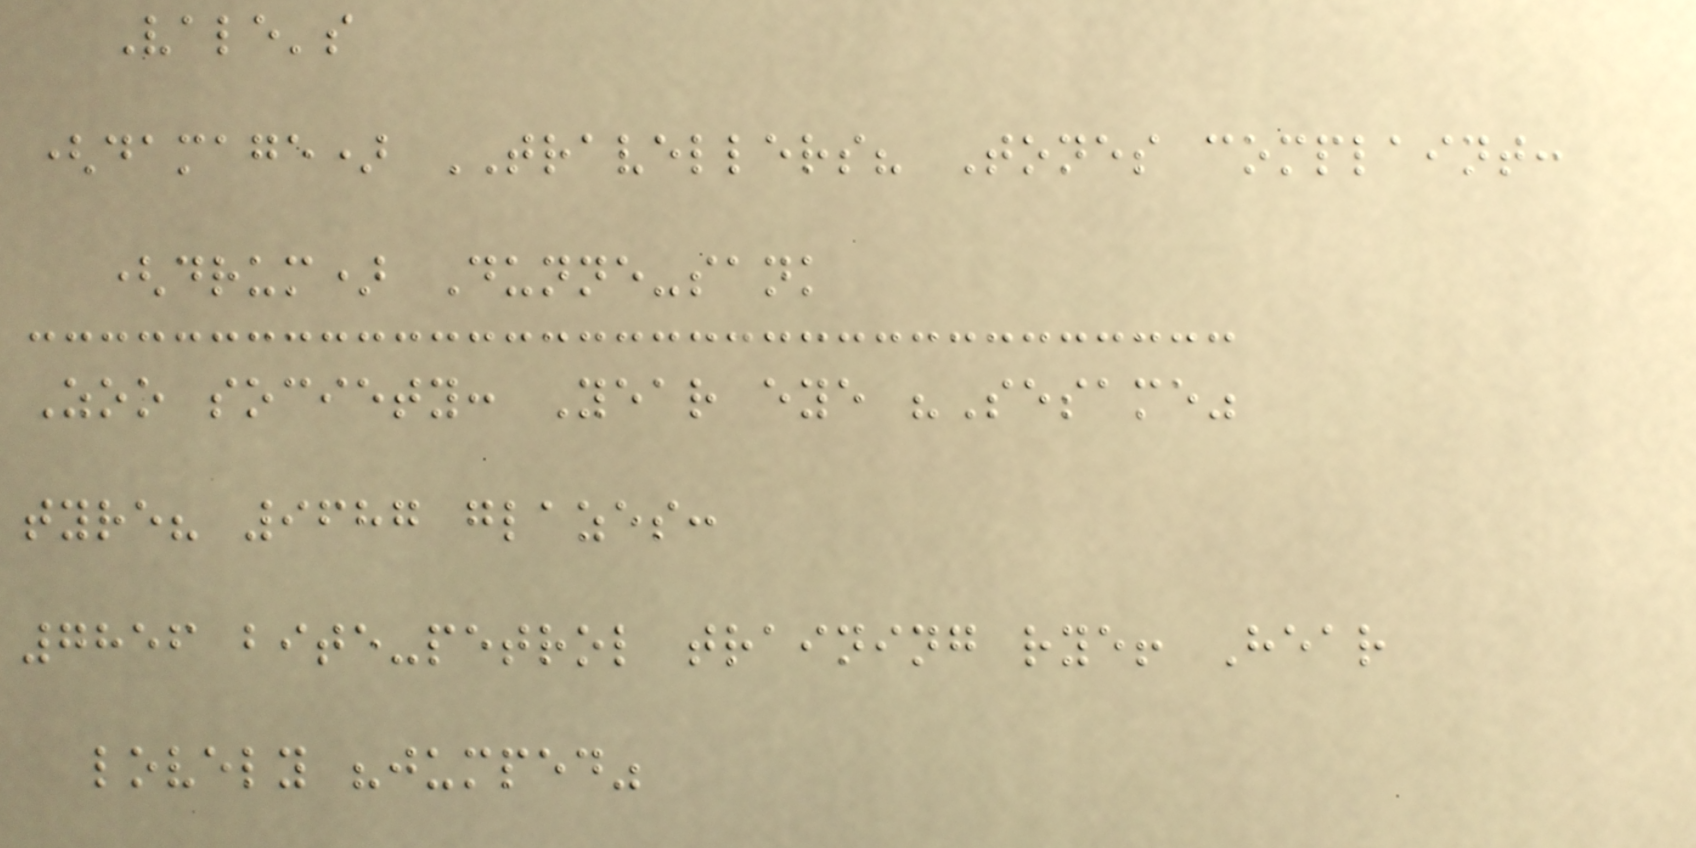Vale's
(damage) TRAVELLERS? Tones complaint:
(drum) Dunne-sank
Zoo society: Year eye "Sesame"
tyre? 9687 glazes:
7856 bite-petrol training rye! Hear
lovely "jumped"
